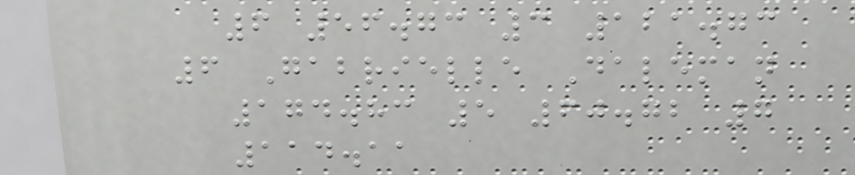6 56.73 3 121.73
6 Gabrielle Daleman
174.83 5 60.72 7
114.11
